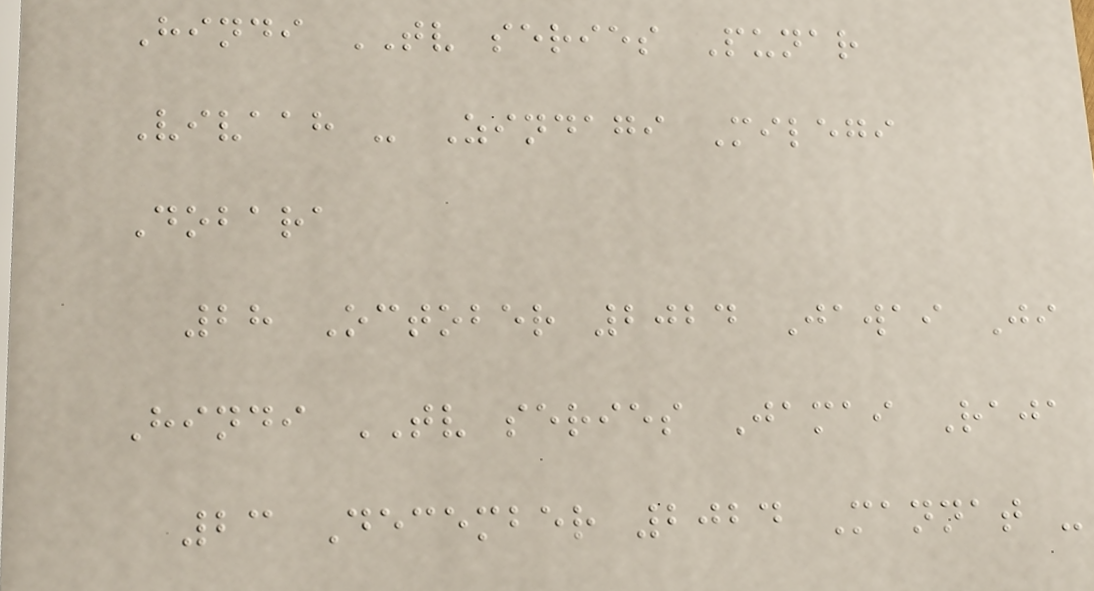Hindi TV series Punar
Vivaah - Zindagi Milegi
Dobara
28 October 2024 Jawai Ji
Hindi TV series Jamai Raja
23 December 2024 Mannat -
